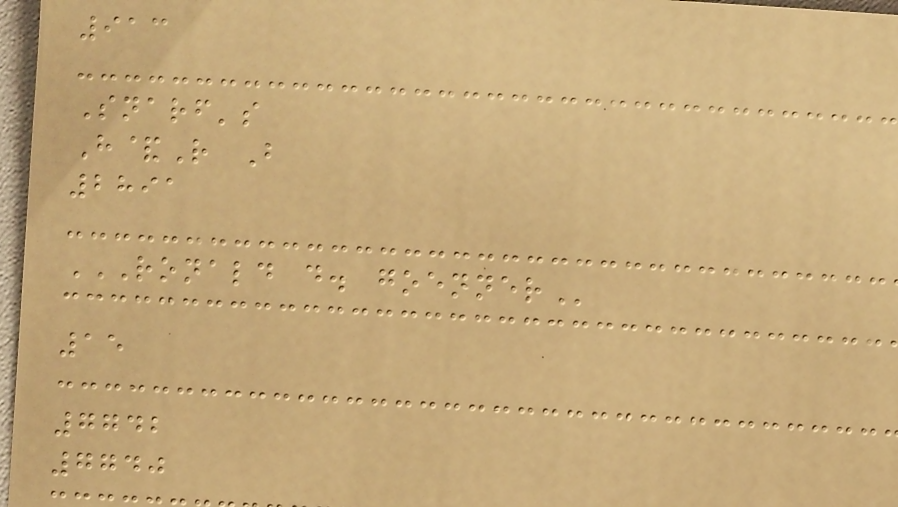913
Snarf's
H&R B
2891
RONALD D. GOENNER
15
7742
7740
